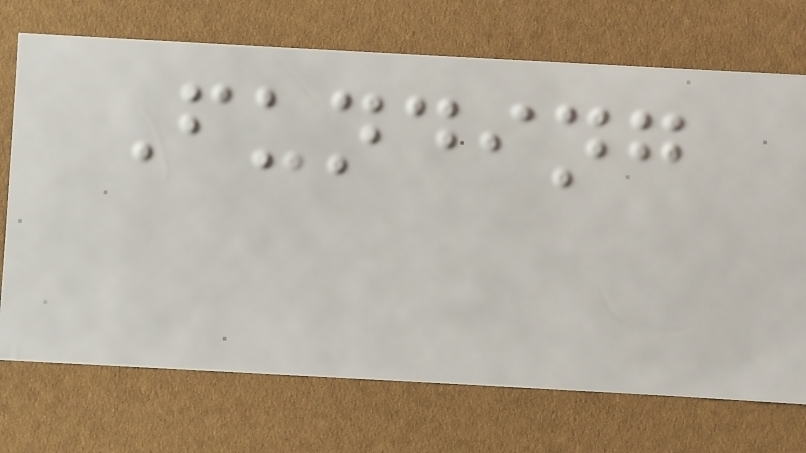Funding
